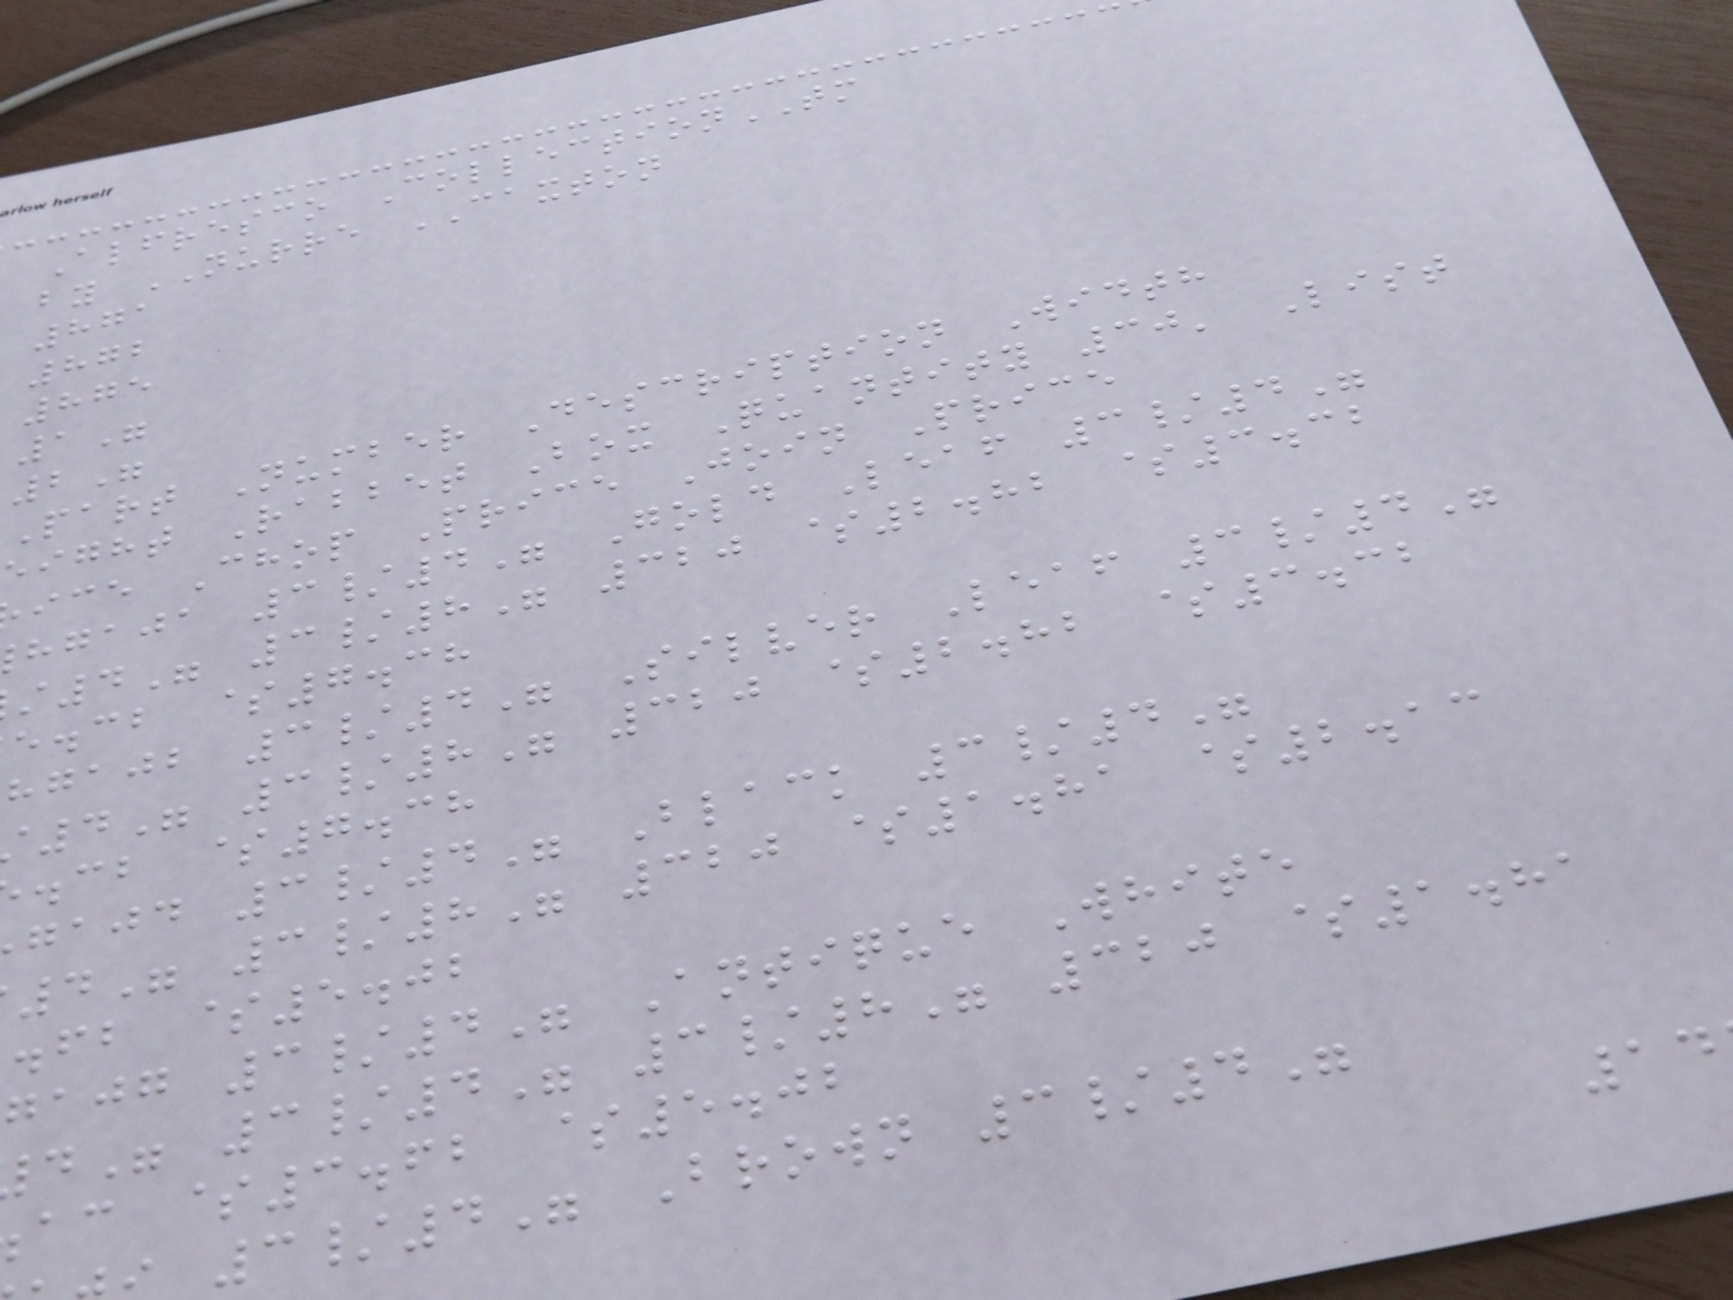Alfresco CollectionTM
by NURRE CAXTON
871
872
875
1"
2"
Part Number Description Width
ight Rabbet Box Quantity 30' List
ice Chop Price Join Price
hgaja 3/4" Gold Leaf 3/4"
4" 3/8" 320 $2.82 $3.32
e.cb $7.38
hgajb 3/4" Silver Leaf 3/4"
4" 3/8" 320 $2.82 $3.32
.cb $7.38
gajd 3/4" Black 3/4"
4" 3/8" 320 $1.81 $2.13
.fb $5.02
gajg 3/4" Antique White
ac $3.62 $5.02
3/4" Brown 3/4"
